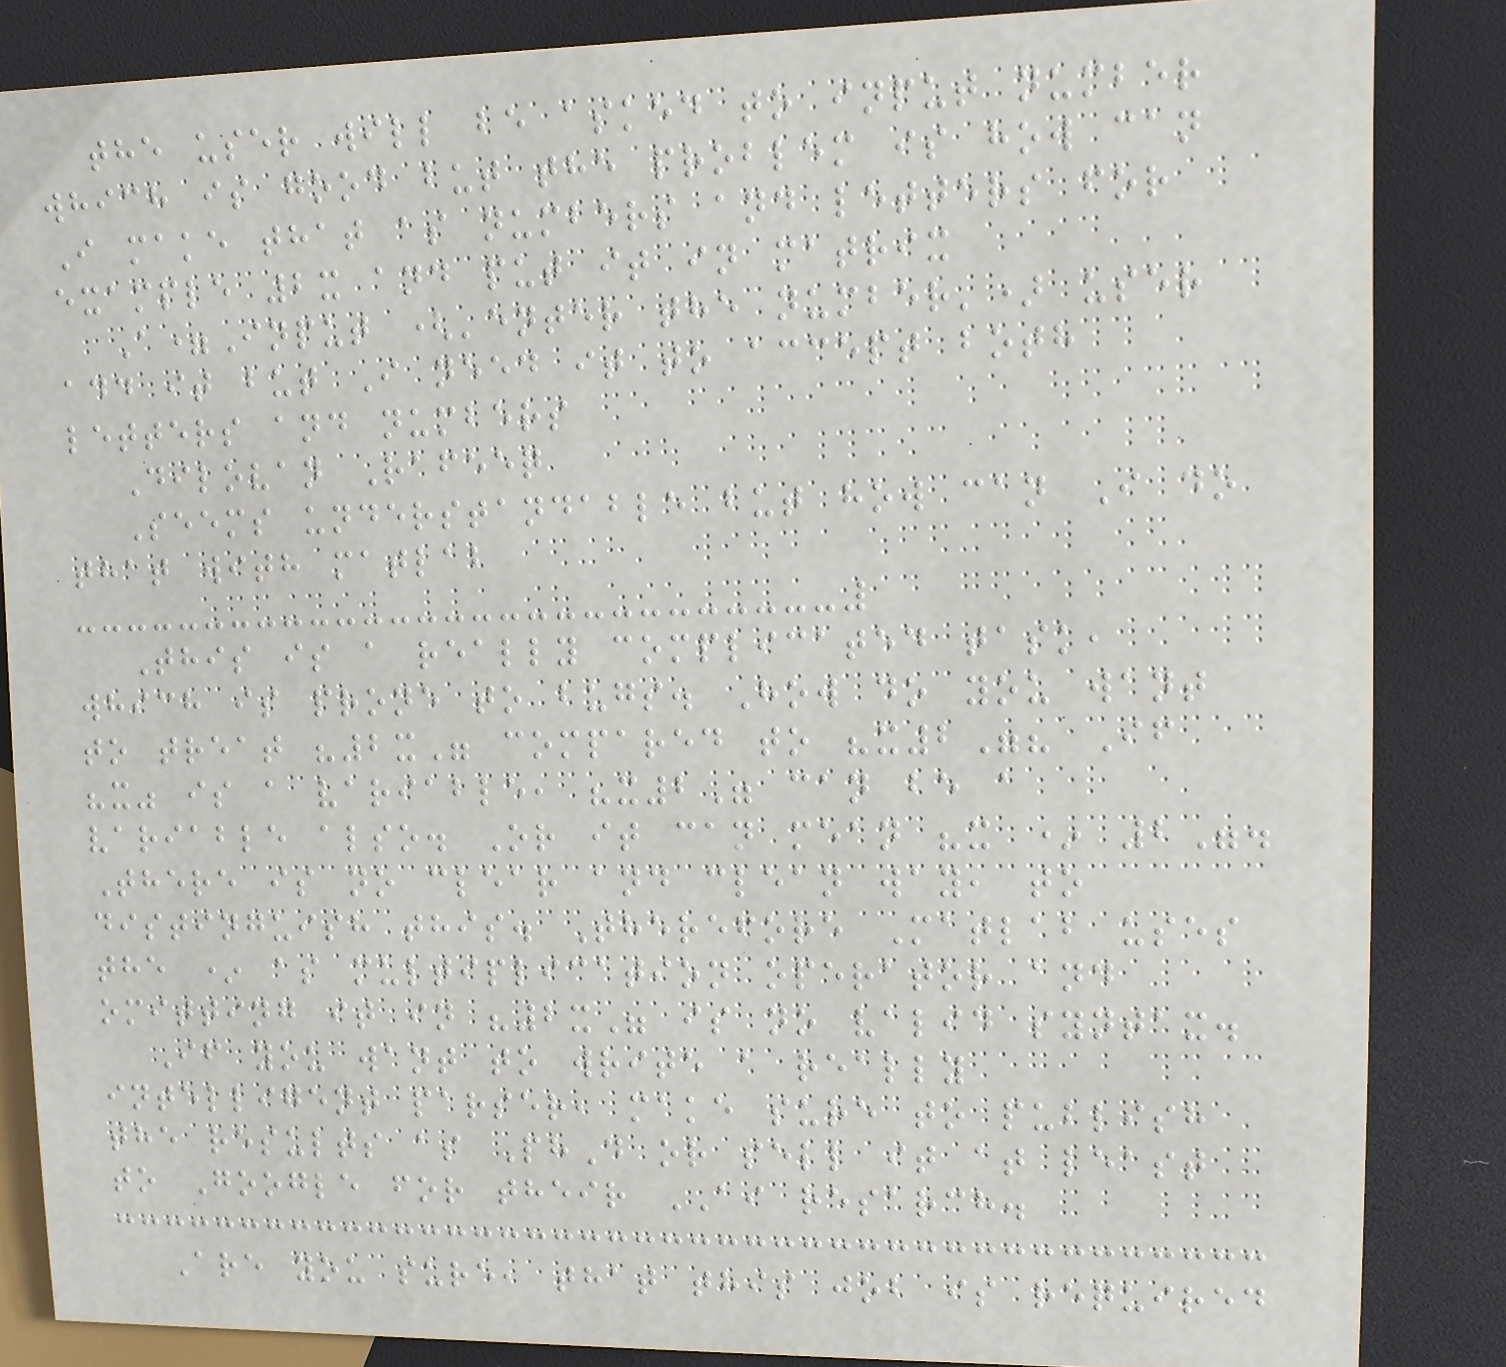the user will be asked to input number
which is good but the problem is how can
I make that as numbers and letters for
example 2x and put it in matrix
A=Input ('enter the number') user
add it but I need it to accept both
letters and numbers
Dilovan Rafeeq
Seems understandable but how can I do
that with matlab
This is a really complicated task,
which is prone to bugs. How do you want
to treat "2x" compared to "x2"? If
"x" is a variable, "x2" can be a
variable also. Or it can mean "x * 2".
There is no clear and clean way, to
distinguish this. Therefore Matlab uses
the * as multiplication operator and
omitting it in "2x" is no valid syntax.
If you want to write a really
intelligent parser, make sure to publish
the results as PhD or sell it at least
to Google for their AI resarch.
Are you sure, that this job is required
